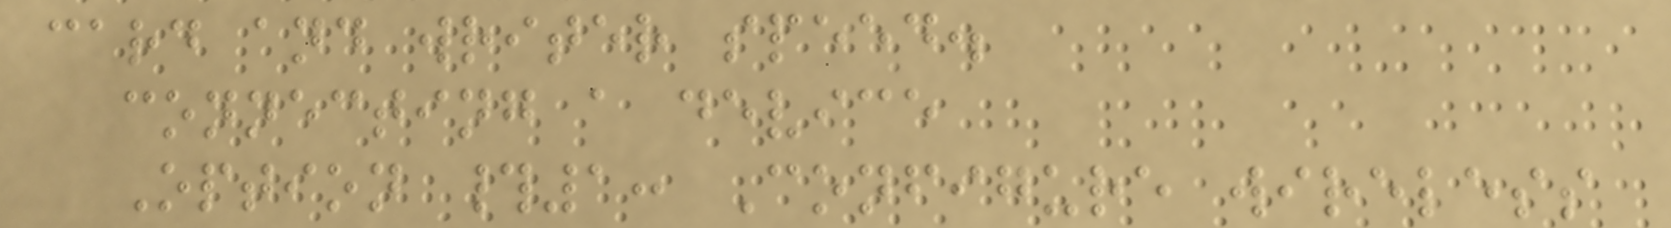card and writer speed.
connecting a device
Option #1: Configure wireless
